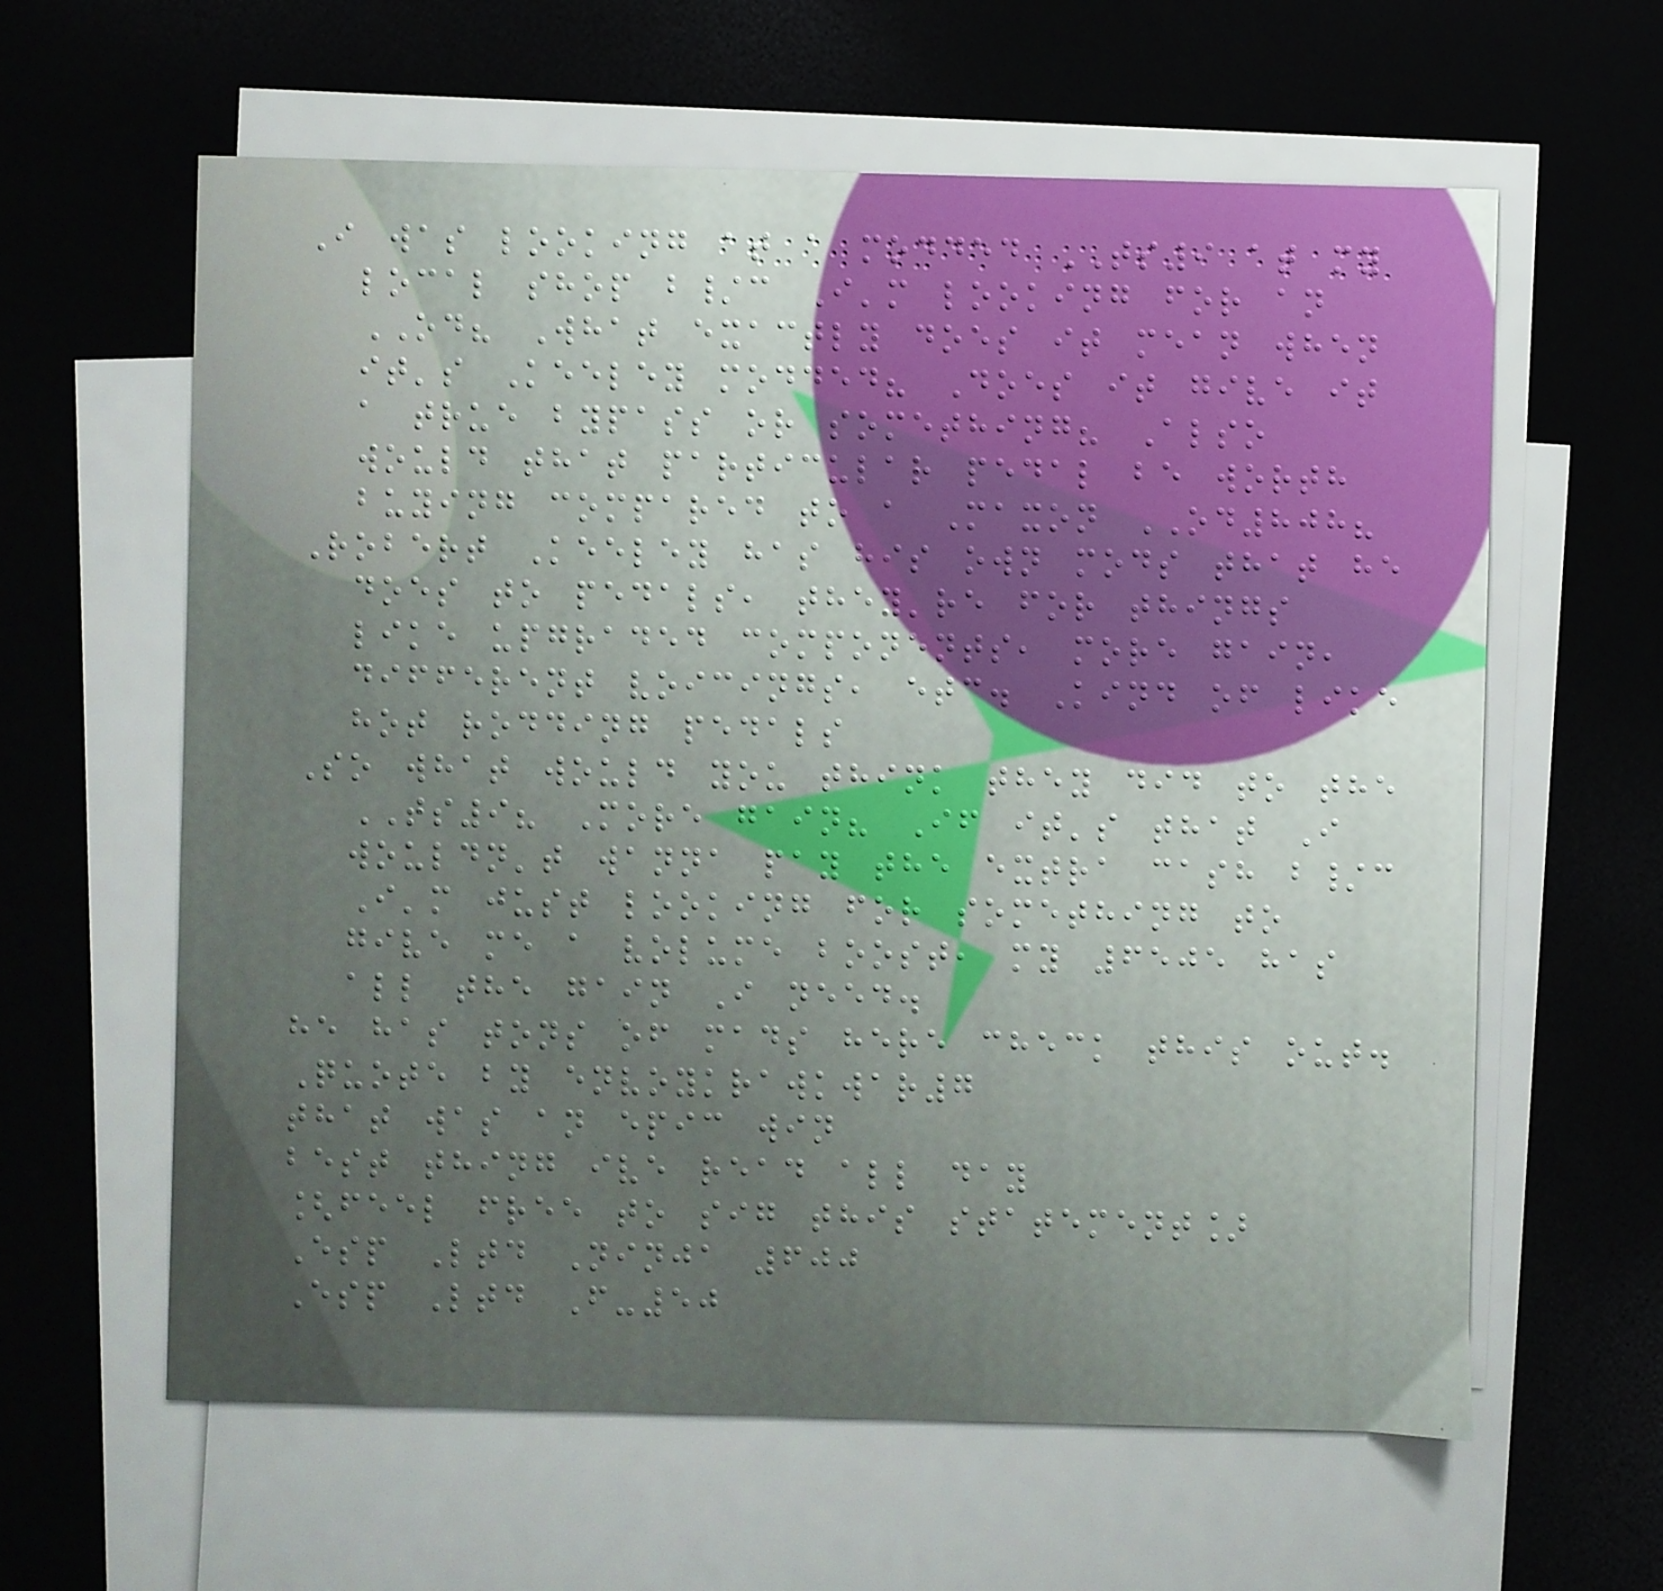I was looking at a modded TS9 at my
local shop b/c I'm looking for an
OD? What exactly does it mean when
it's Keeley modded? Does it give it
a true bypass or something? Also
would that particular pedal be worth
buying compared to a Maxon OD808?
Robert Keeley has his own mods that he
does to pedals, they're for things
like upgraded components, more gain,
different voicings, etc. Kind of like
hot rodding pedals
So what would you think they did to the
TS9? More gain? If it's that I
wouldn't wanna pay the extra cash b/c
I'm just looking for something to
give me a volume boost, my 6505 has
all the gain I need.
he has tons of mads here check this out.
Quote by envoykrawkwar7
that was an epic win
best thing ive read all day
[feel free to sig this statement]
Esp Ltd Ninja 600
Esp Ltd F-50
